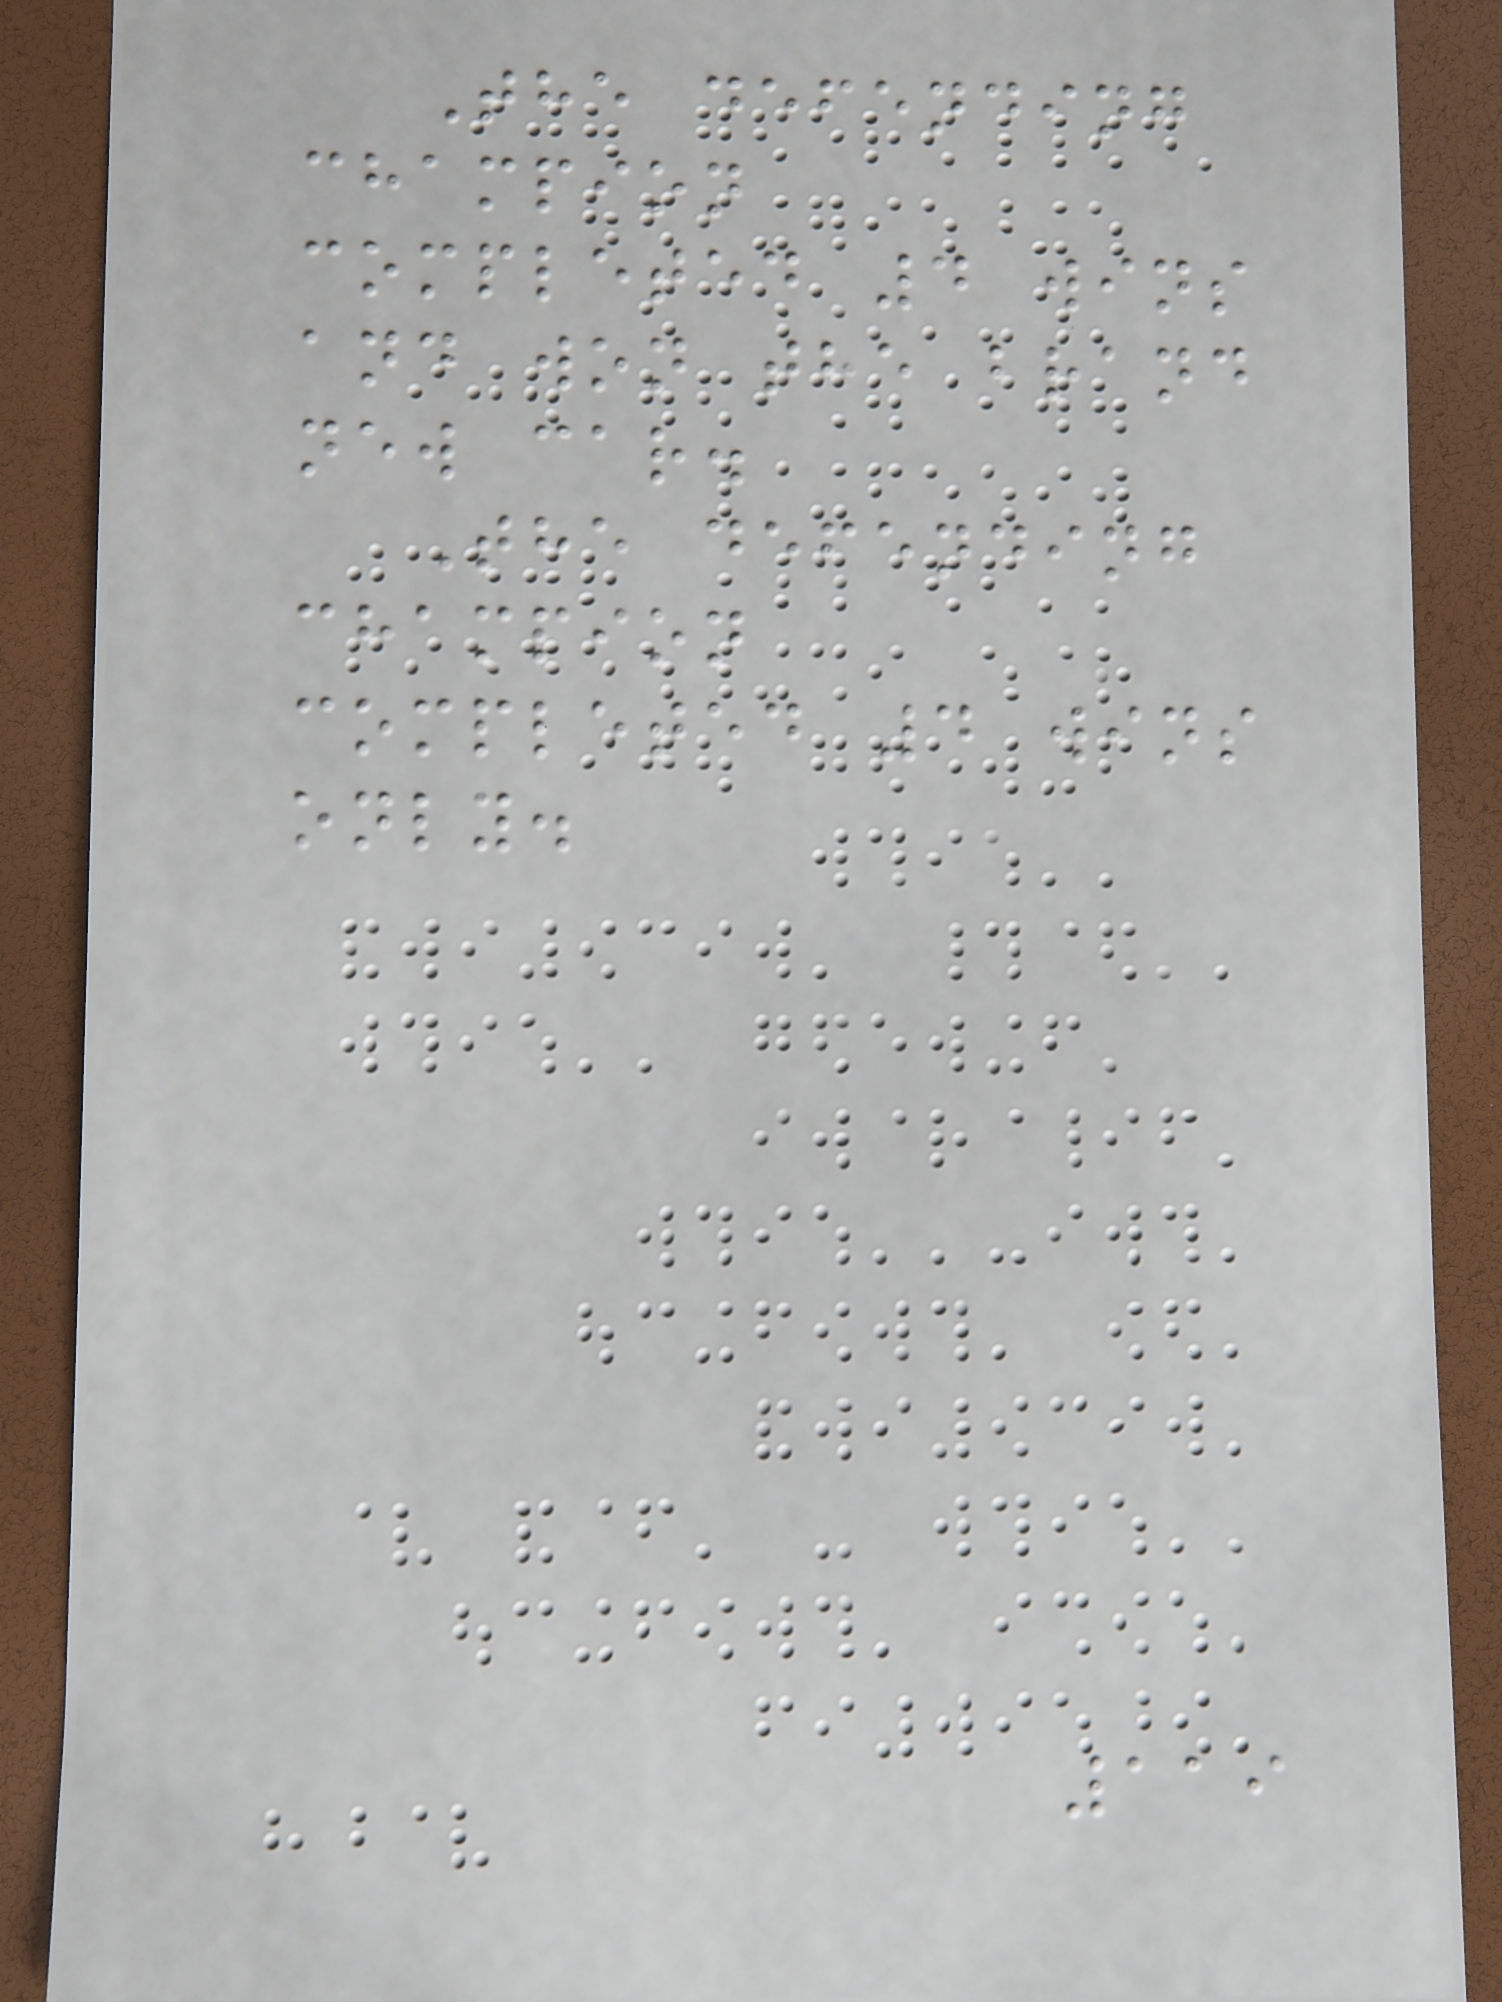The defending
champion
completed 4 wins
and won the brand
new car.
The defending
champion
completed 4 wins
only.
119
